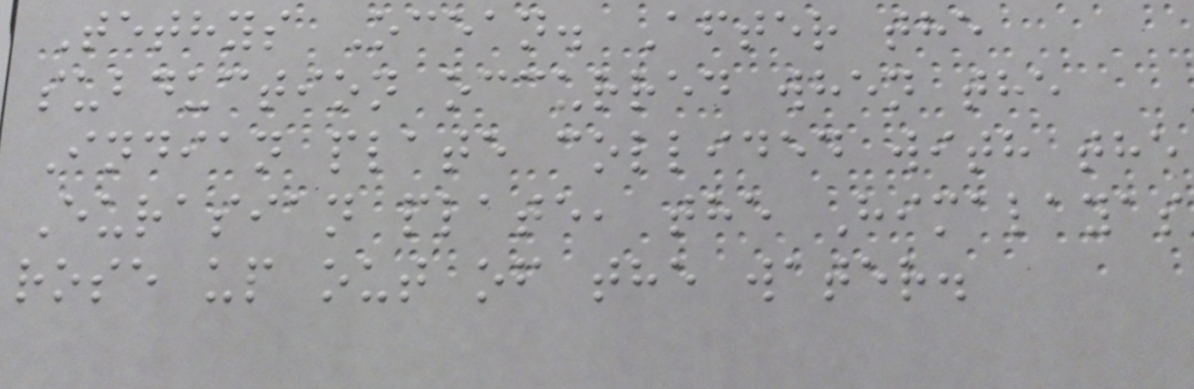Tethys Ocean. After the
subduction occurred when the
Indian plate collided with the
Eurasian plate, the Himalayas
rose up out of the water.
